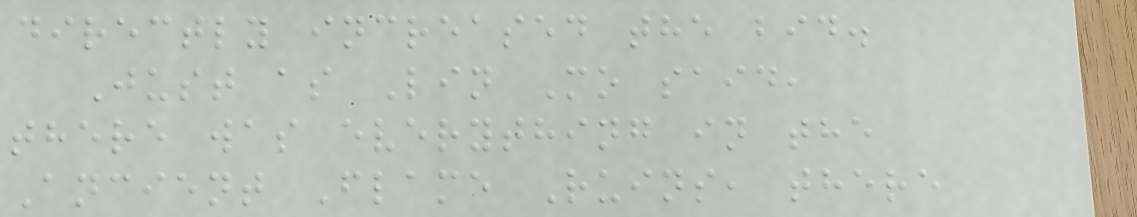directly increased the bid.
Just as Lin Mo said,
there was everything in the
Ancient Flame Ruins, there
